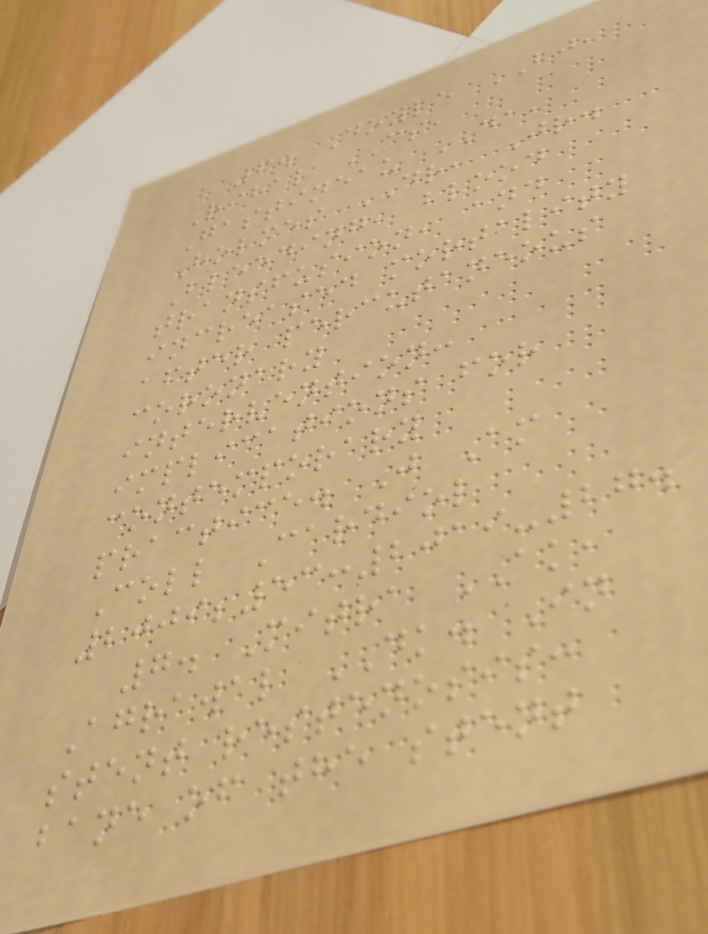6. Doyle BJ,
Rihal CS,
Gastineau DA,
Holmes DR, Jr.
Bleeding, blood
transfusion, and
increased mortality
after percutaneous
coronary
intervention:
implications for
contemporary
practice. J Am
Coll Cardiol
2009;53:2019-27.
7. Mitra AK,
Agrawal DK. In
stent restenosis:
bane of the stent
